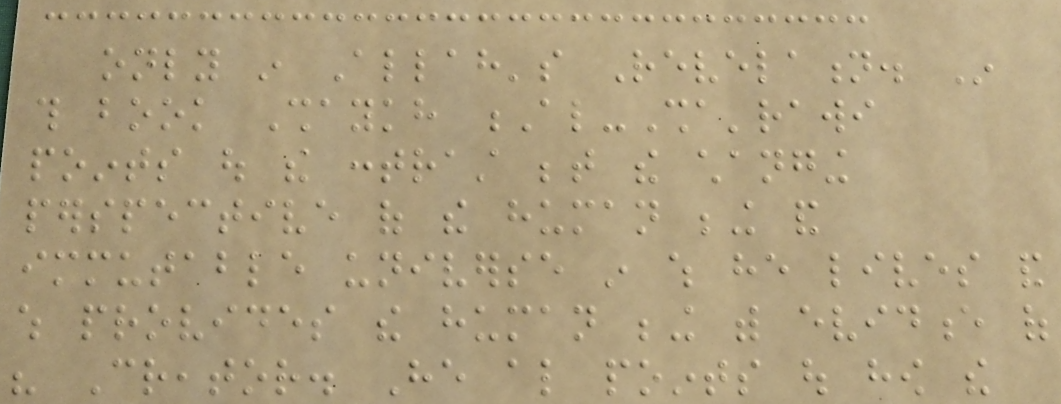only in Allah's Revelation. In
this book Shaykh Al-Sha'rawi
points out the contrast between the changing
perspective of the human being and
immutable universe in which he lives and
which provides the human being with evidence of
his Creator. He also points out how the
